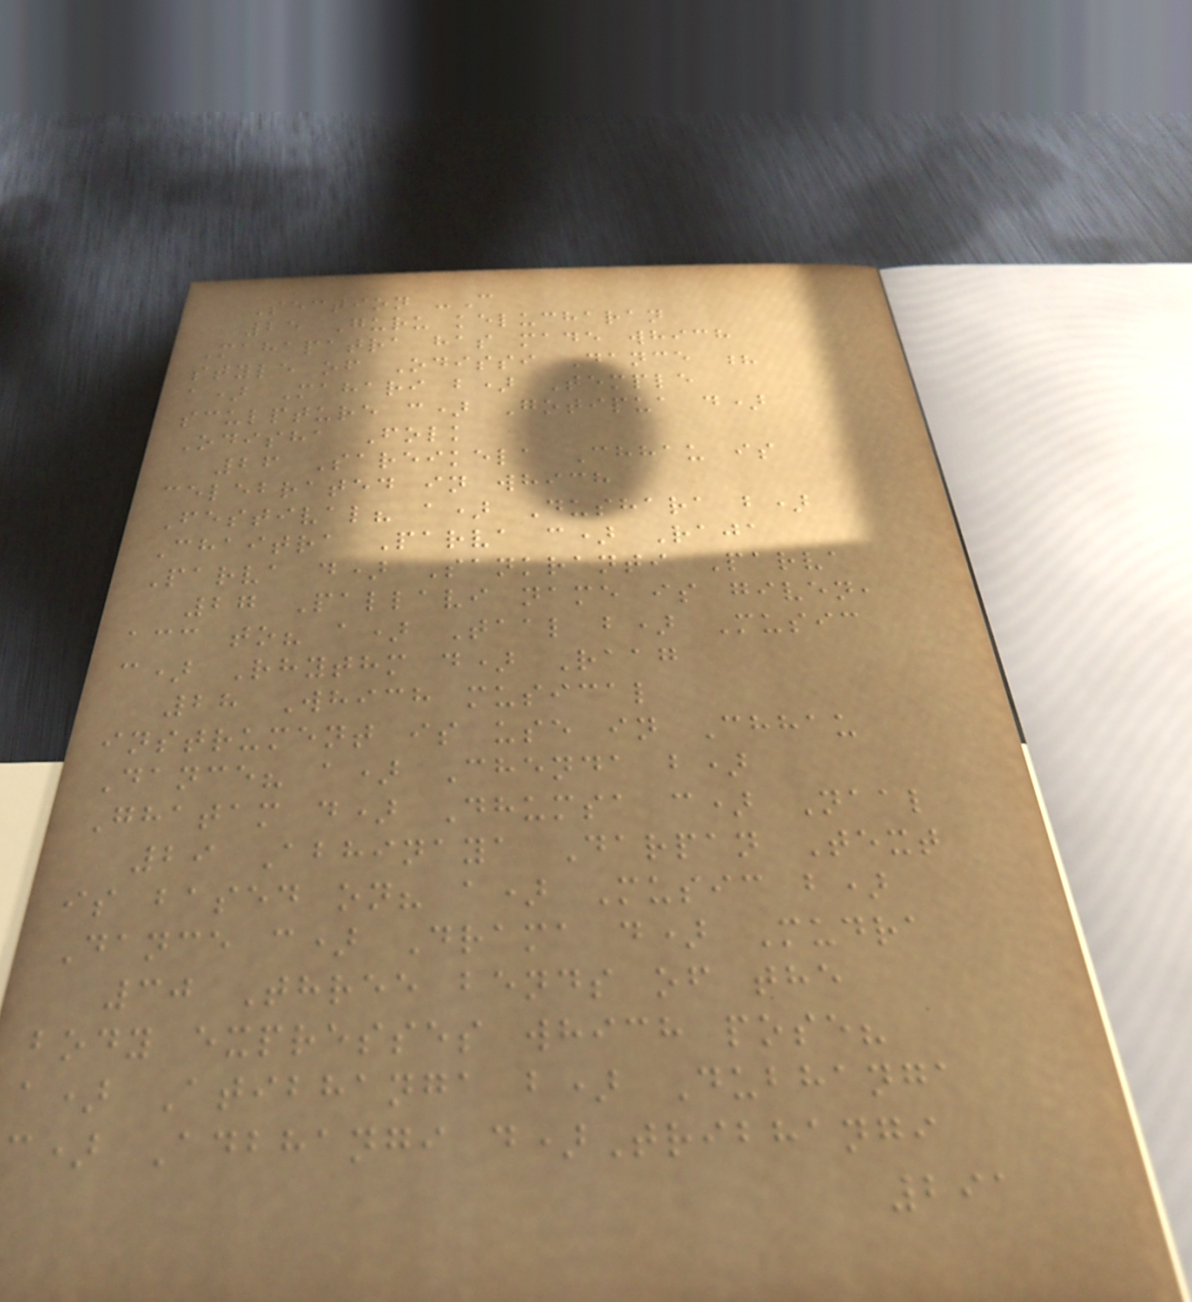Section -C
25 Guru kelucharan
Mahapatra has made which
style of Odissi Dance ?
a) Mahari b) Temple
sculpture c) Gotipua d)
Odisha Folk
26 Sareikela Chhau is
celebrated in which
Festival? a) Dushara b)
Chaitra Parva c) Raja
Parva d) Sankranti Parva
27 Pallavi name is given,
acc to? a) Taal b) Music
c) Rhythm d) Raag
28 Which musical
instrument is use in Chhau
Dance? a) Chenda b)
Ghatam d) Dhumsa c) Naal
29 Abhinaya Darpan Text
is based on? a) Music b)
Dance c) Drama d) Mudra
30 Three bends of the
body expresses which pose?
a) Atibhanga b) Dubhanga
c) Adbhangi d)Tribhangi
291
